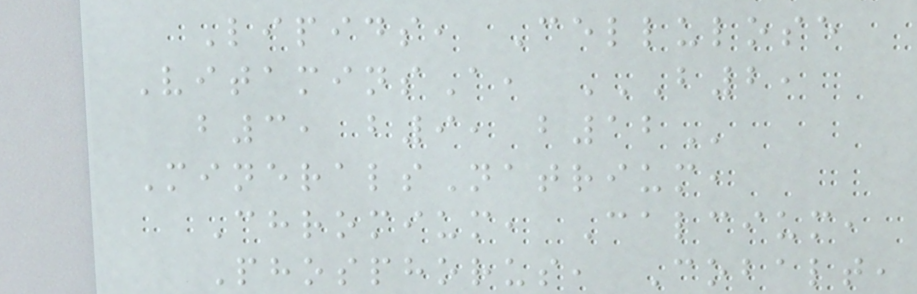Lipids, Cellulose
VitaminsA, B2,
B3, B9, B12
MineralsNatrium,
Chromium, Calcium,
Phosphorus, Cobalt,
